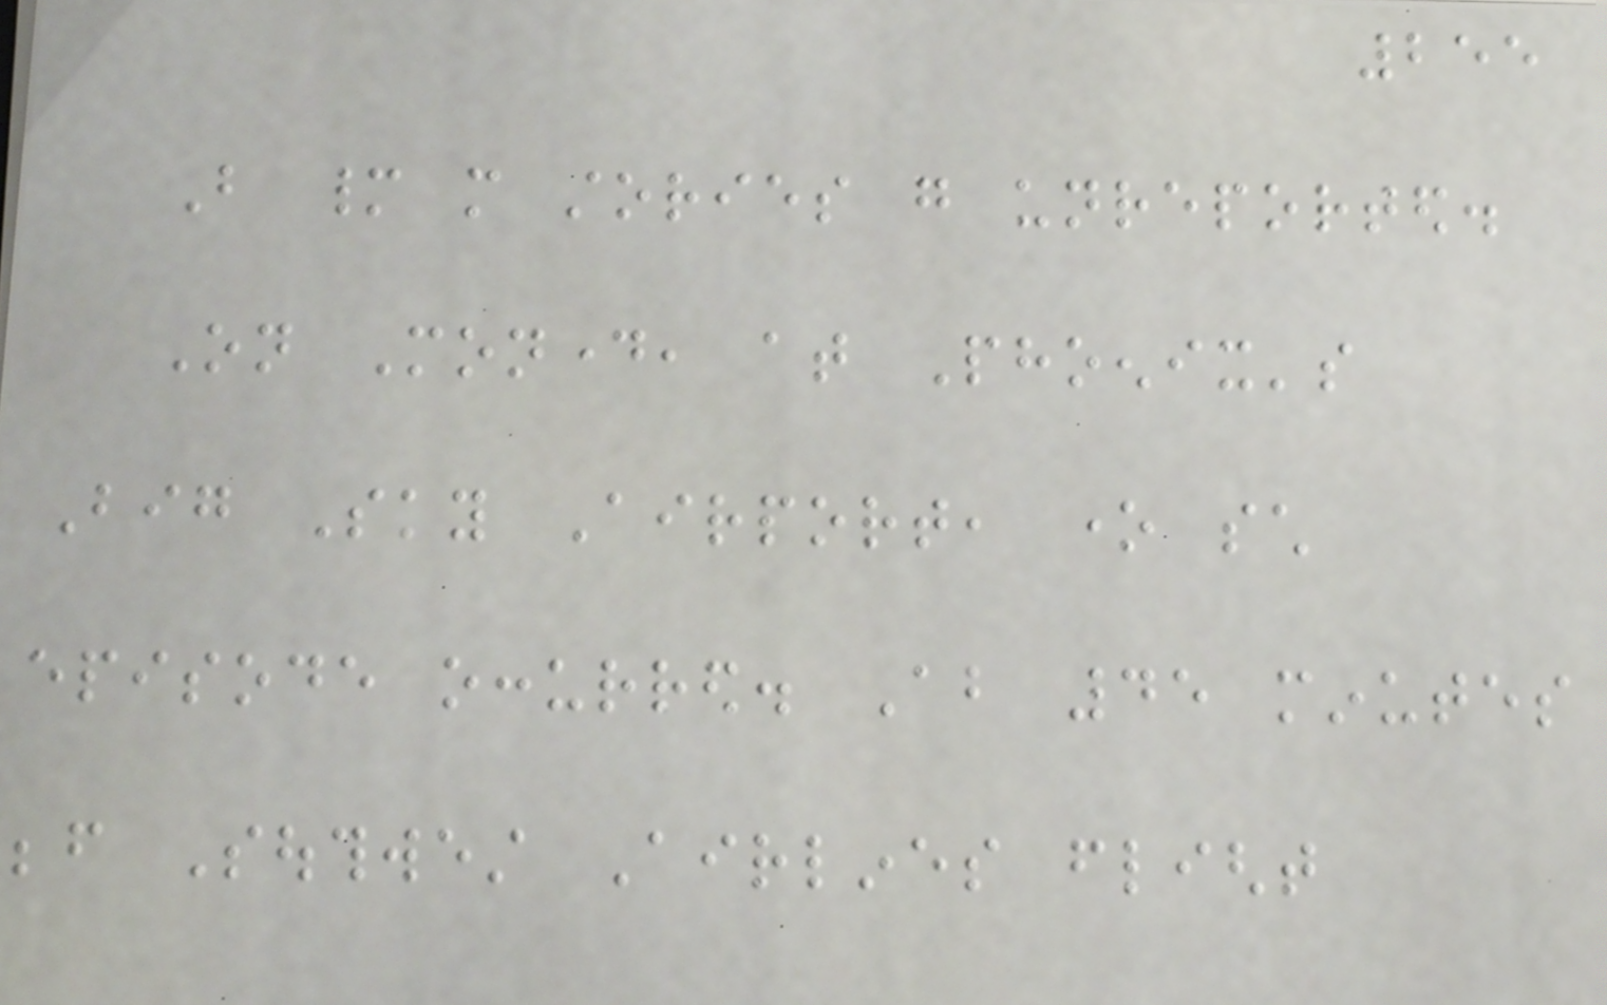255
But many more stories go unreported.
On Monday, at Phoenix's
Big Sky Airport, one such
episode occurred. About 45 minutes
before Southwest Airlines flight
